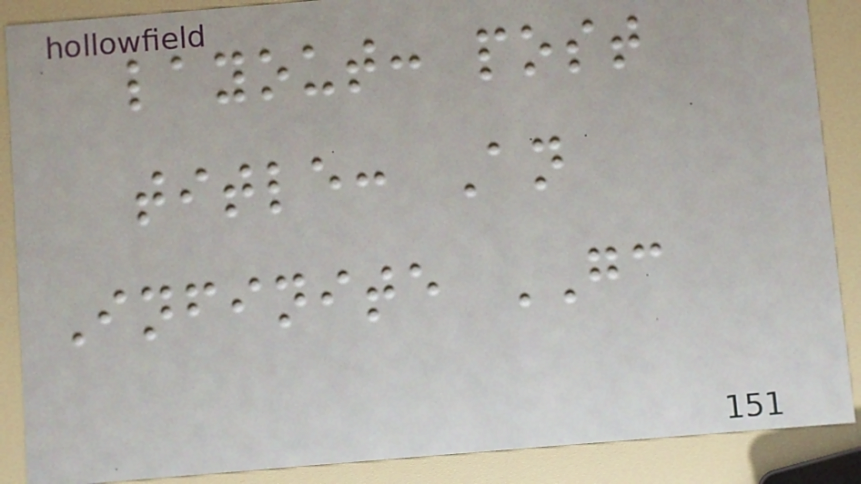layout: post
title: An
Infinite GC
